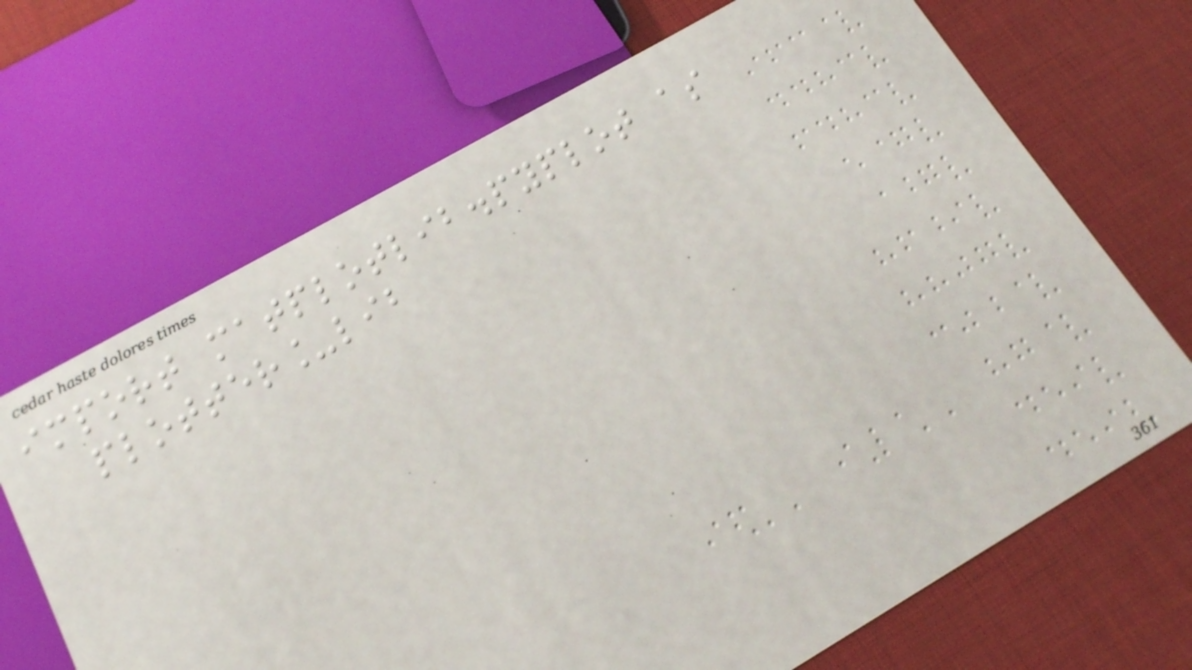import matplotlib.pyplot as
plotter_lib
